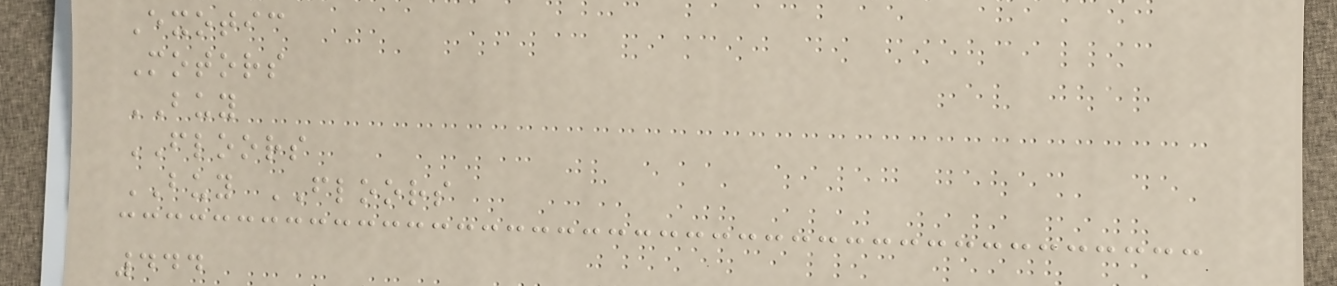Exotic
Motors
BUY
FLOORS
BUY FLOORS
444
